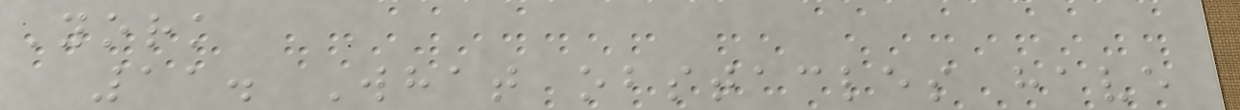York
11. What obstacles have
